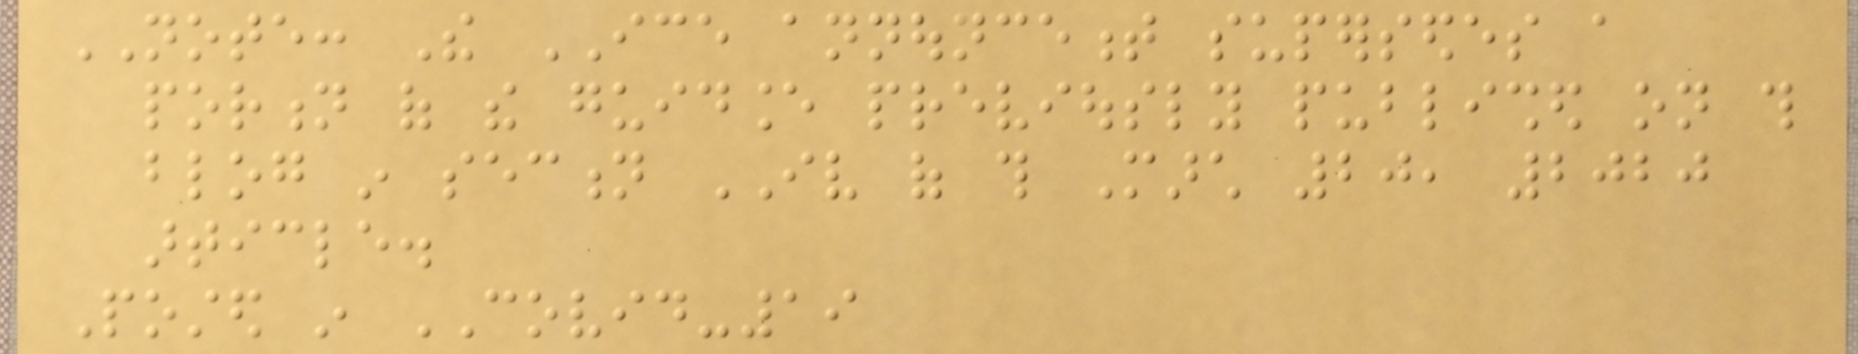NOTE: The ICE announcement supersedes a
portion of the guidance previously published on this
blog in section IV of this March 20, 2020
article.
Posted in COVID-19
